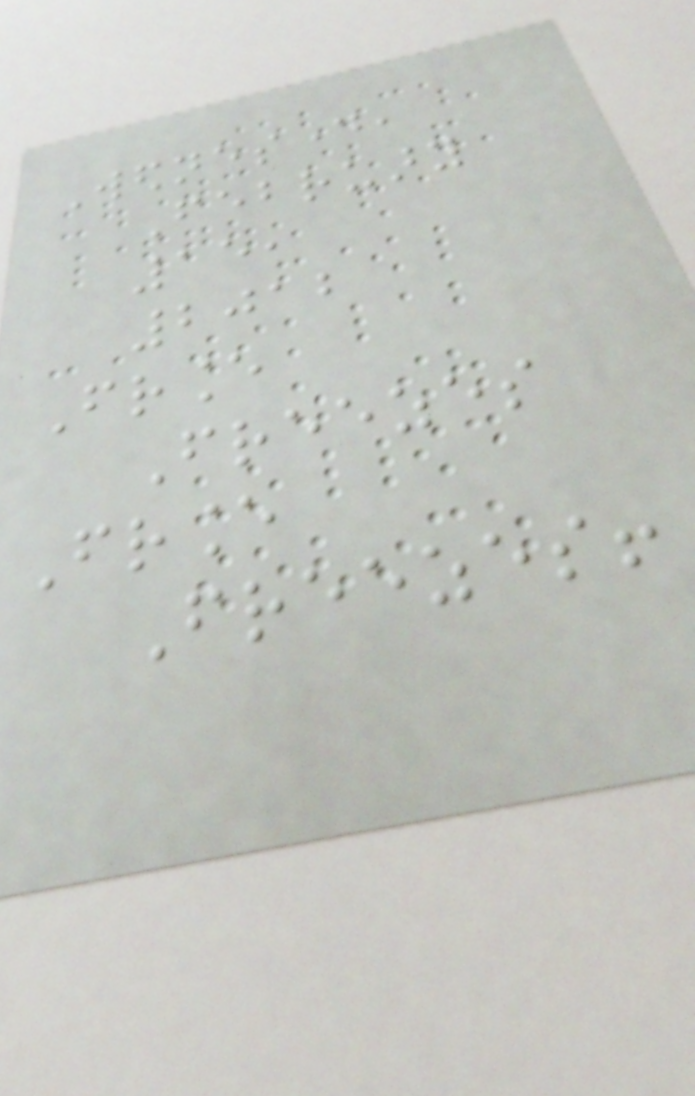Wednesday,
February
15,
2012
France
Freezes
France
Freezes!
